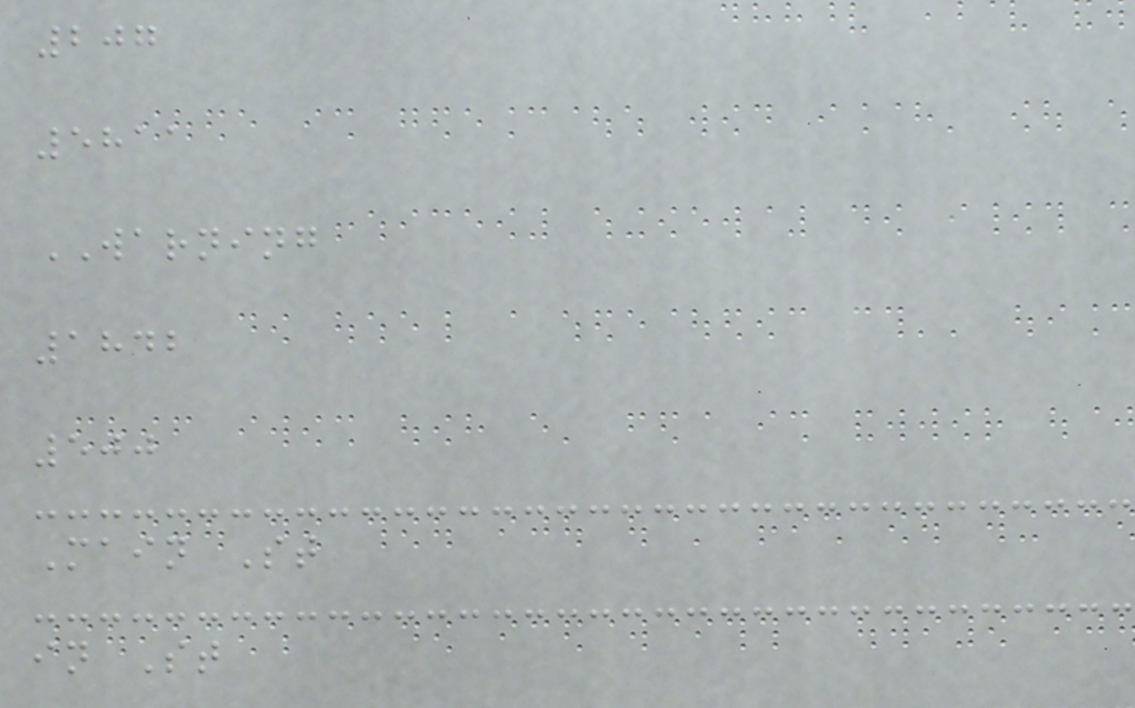207
5811
WARNING
1842
500
Main St
in St
